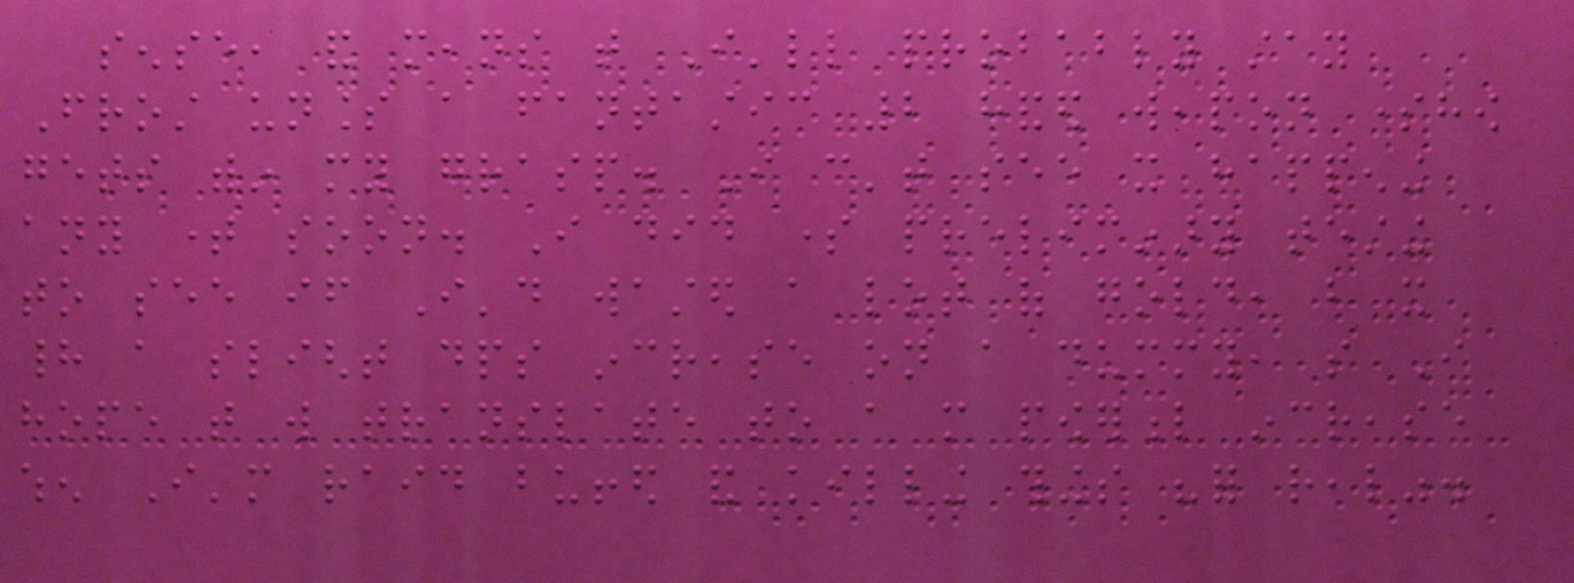sense, and means that I'll probably stay
Frost unless a fantastic 2 handed weapon somehow
gets within my grasp. I can't see it happening
any time soon. I did some preliminary testing
to see if I'd wasted a lot of gold, but it
had a slight dps increase on a dummy, so I
hope that will translate to a more powerful increase
when I'm raid buffed and killing things "for real".
